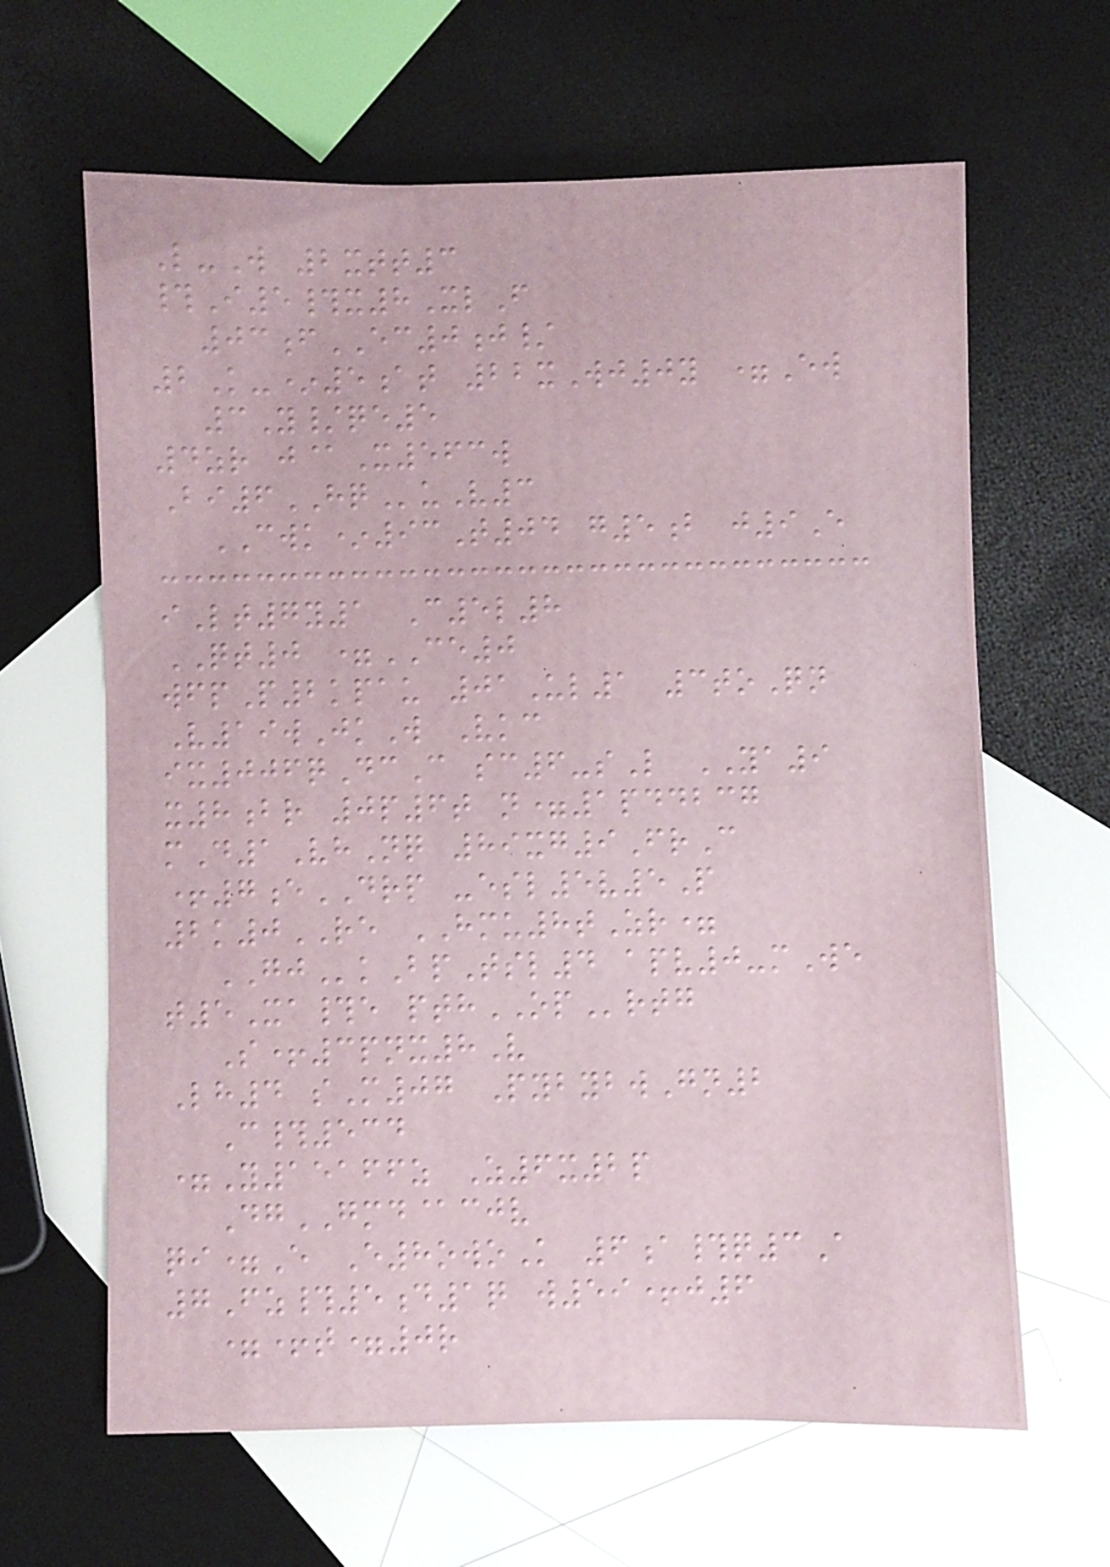L-W 2xtt3
#I5#x8XlF
03fEC0j/
2K-*5at 22xWj0y =Ew
3Y/qe5
4zr j@X563w
Bi6HQuV3
CWK*93T04 g5b j9E
iLt7y1 C5l8
QT0 =CE0
wfpP2kpau 01Ul1 3toQn
V19wJkW Vkc
ix006qDcC sc6-sL YA9
x8br 0p6t n=1pddbcg
mD1VhNq 89xg9FrC
+7eDRP -esl5v5P
2k0RE HMU8tZr=
GJkBpTsl4 apv0-mWe
t5Xa#e pthOPrtg
S+3pnx8V
Lh4 sM07 PybybwGn2
C#534
=Y15166z Z6x2p
DgGMD@cjv
qi=E E8owoK 6a#q3A
7Fz#5d1q w59+j6
=+t=0r
